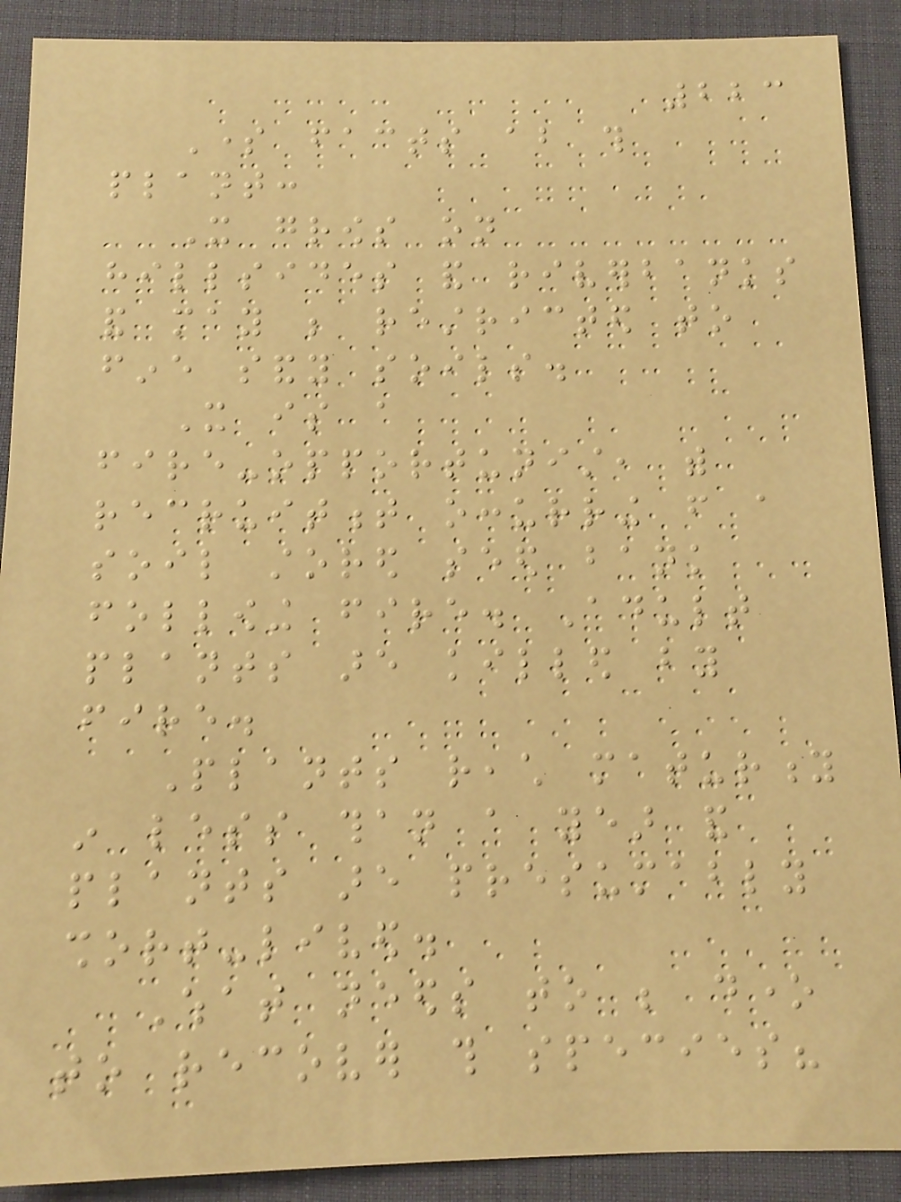223
Some facts about this
plant:
It grows on
hillsides and riverbanks
and may be restricted to
fine sandy soils.
It is a
fire-opportunist, with
recruitment occurring from a
soil stored seed bank
following fire. Adult
plants are killed by
fire.
Plants reach maturity
in less than a year and
plants are presumably
short-lived.
What needs to be done
to recover this species?
